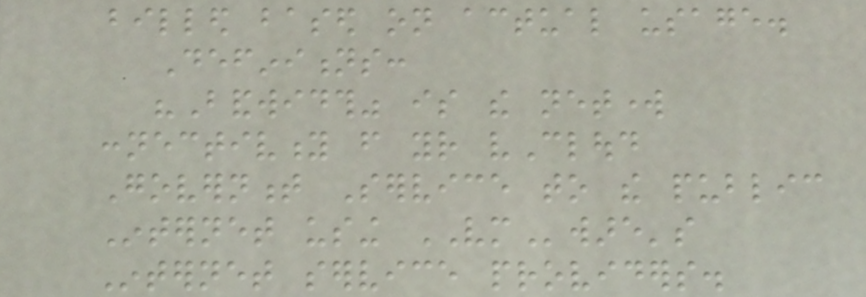billed based on actual usage.
Definitions:
"Bandwidth" is the network
connectivity from your vCloud
Government Service to the public
Internet using VMware's
Internet service providers.
